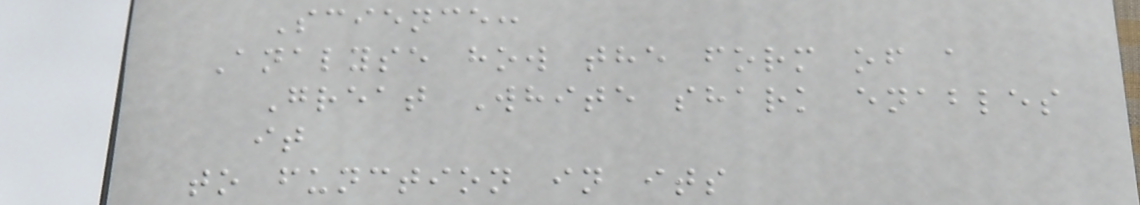Science:
Analyse how the form of a
Great White shark enables
it
to function in its
